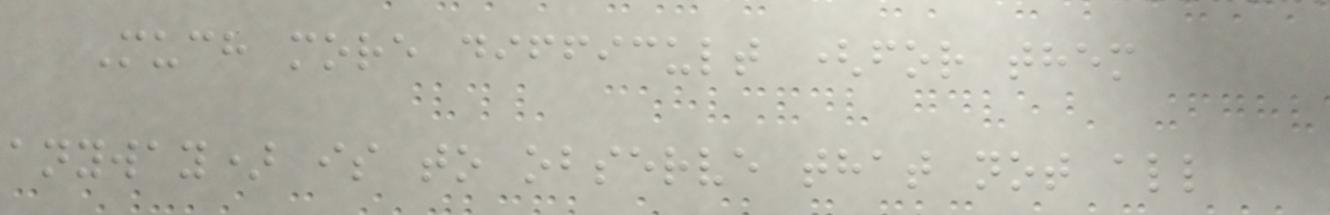Much more difficult (for them
anyway) is to observe that not all
